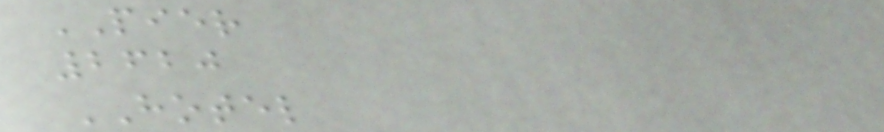PIER
2620
HOTEL
